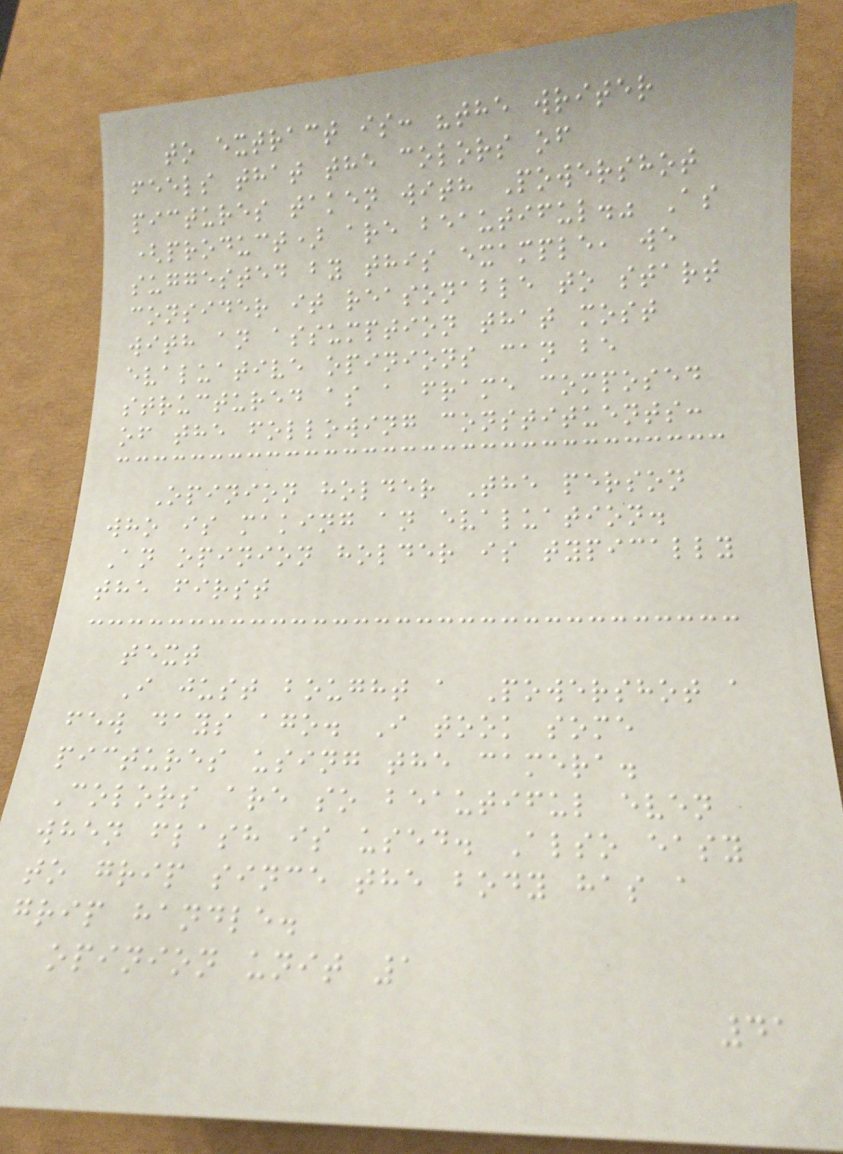to extract is: "the writer
feels that the colors of
pictures taken with Powershot
(product) are beautiful." As
suggested by this example, we
consider it reasonable to start
with an assumption that most
evaluative opinions can be
structured as a frame composed
of the following constituents:
Opinion holder The person
who is making an evaluation.
An opinion holder is typically
the first
text
I just bought a Powershot a
few days ago. I took some
pictures using the camera.
Colors are so beautiful even
when flash is used. Also easy
to grip since the body has a
grip handle.
opinion unit 1
41
